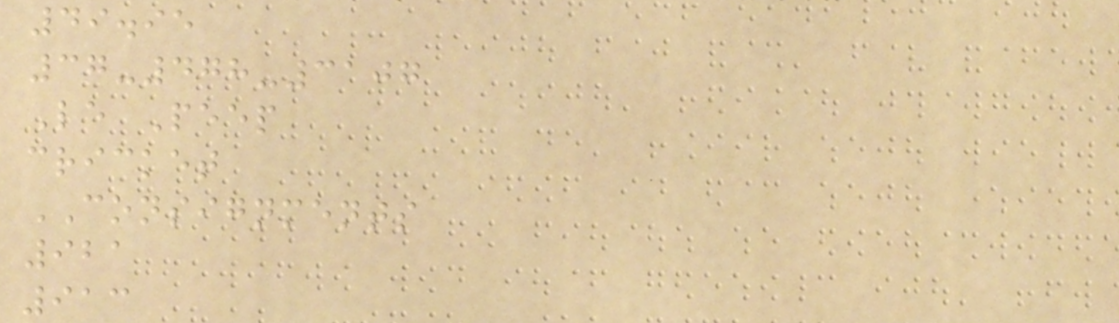49.95
37-478-3107
Le Peep
cricket
CONSIGNMENTS
921
913
